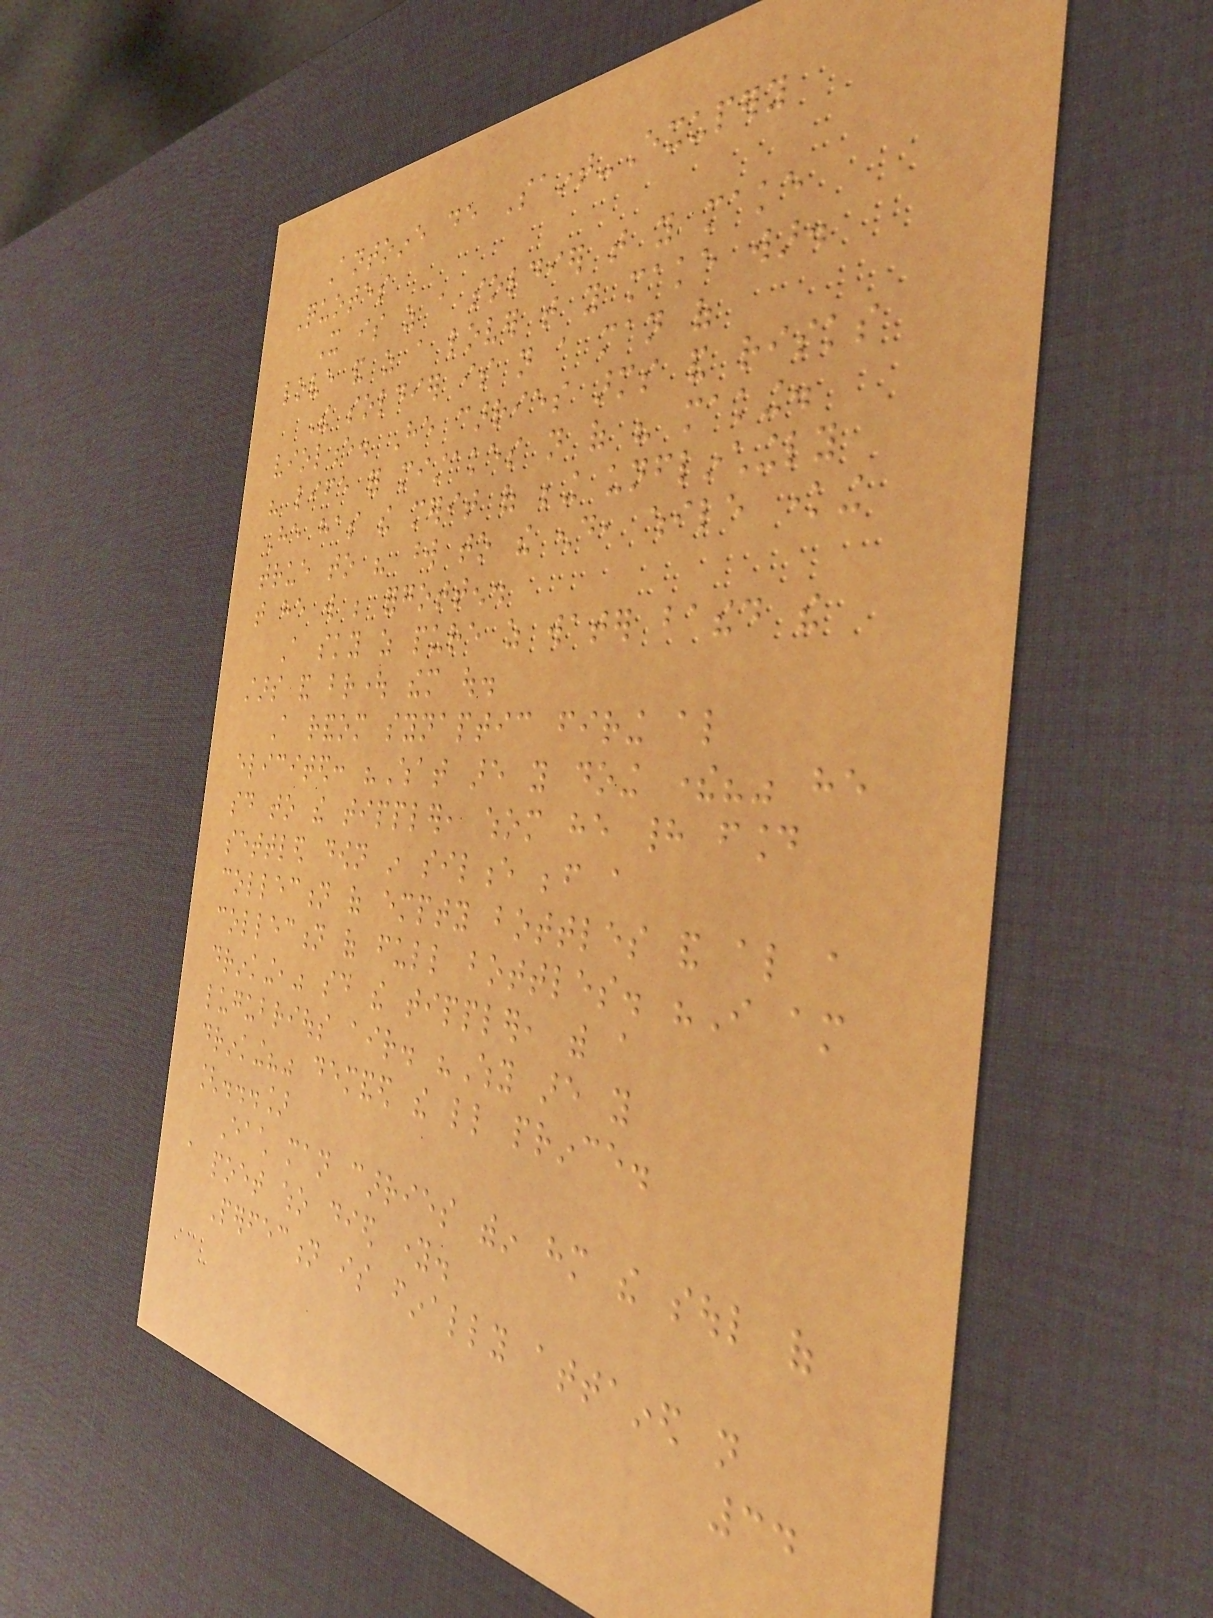Antoine de Saint-Exupery
Quotes
It is as a soldier that you make
love and as a lover that you make war.
The soldier is not a man of
violence. He carries arms and risks
his life for mistakes not of his making.
He has the merit of being unflinchingly
true to his word to the end, while knowing
that he will be forgotten.
A sky as pure as water bathed the
stars and brought them out.
A random synaptic firing also
elicited: "What are you doing there?" he
said to the tippler, whom he had found
settled down in silence before a
collection of empty bottles and also a
collection of full bottles. "I am
drinking," said the tippler, with a
lugubrious air. "Why are you
drinking?" demanded the little prince.
[...]
Each man carries within him the soul of
a poet who died young.
Perfection is finally attained not
34
